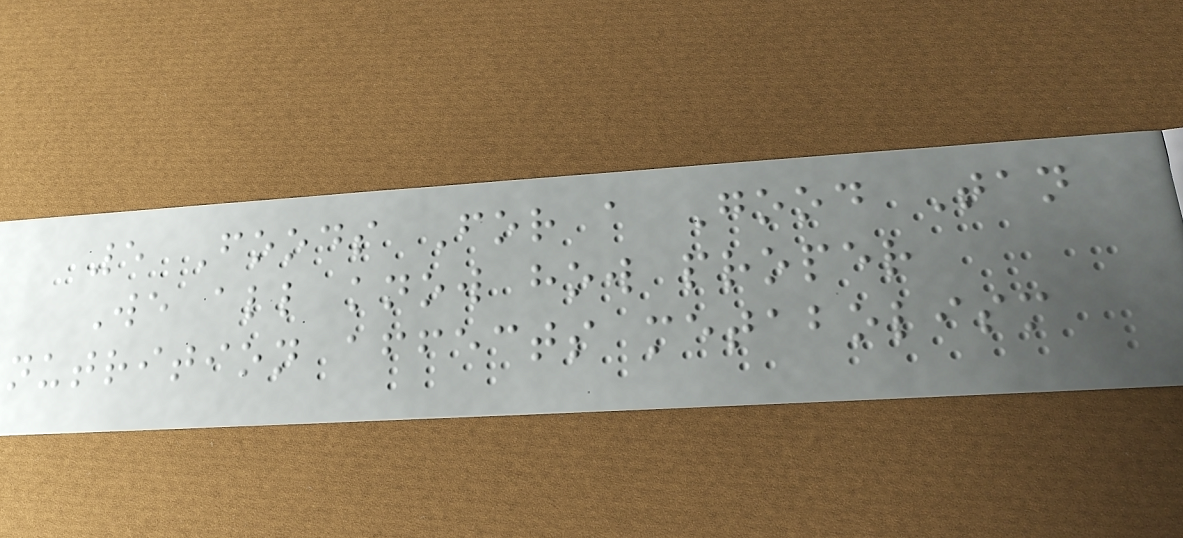5 Foods For a Good Tan
We all know how proper
nutrition affects metabolism
